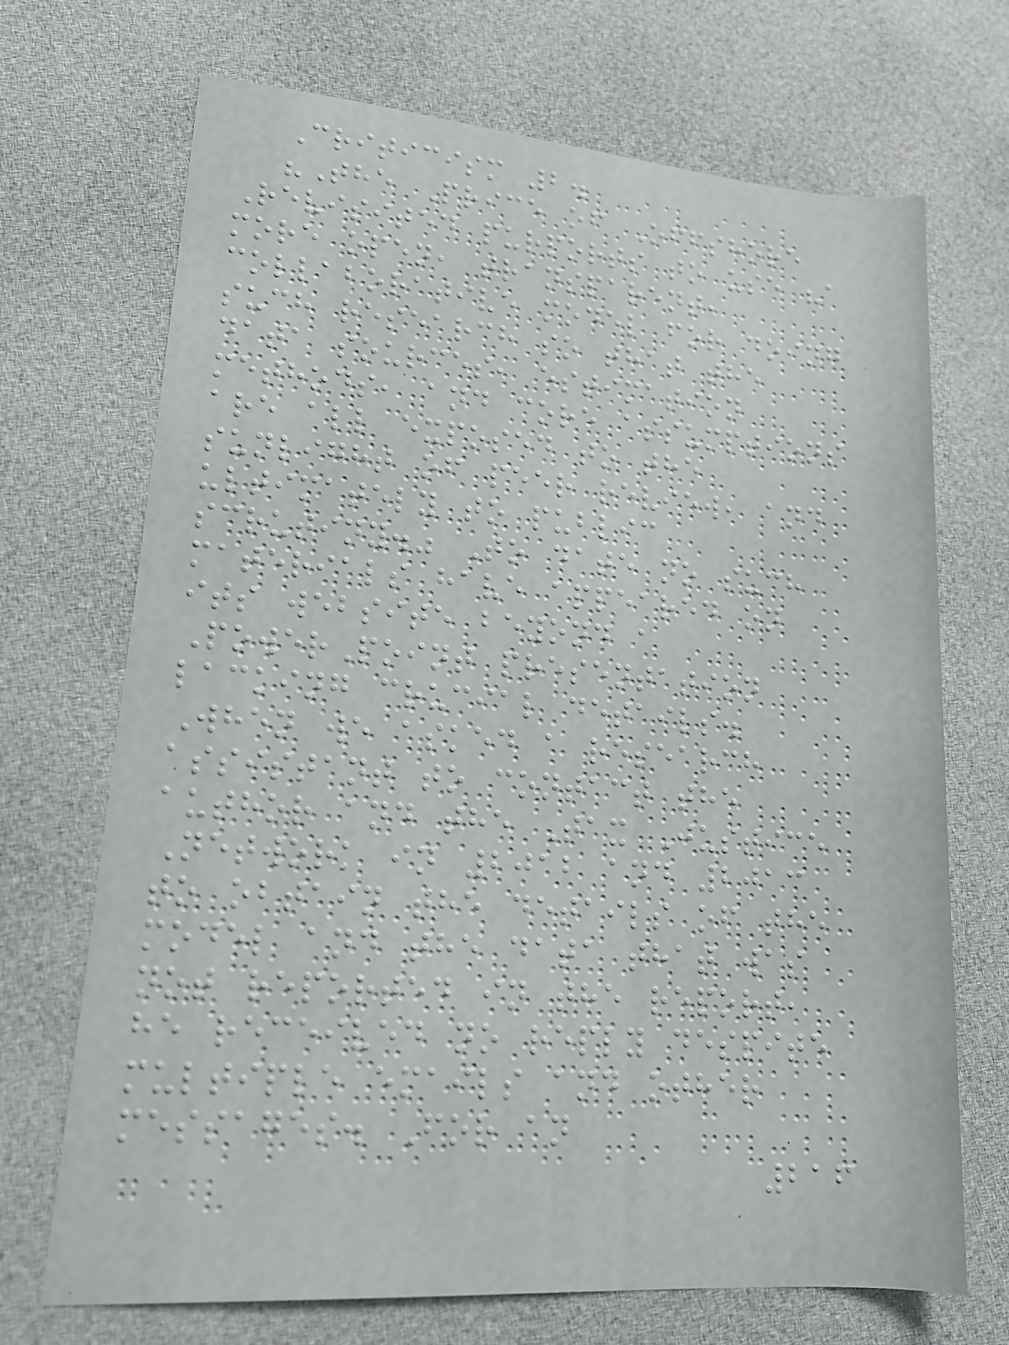Criticism 2.
"The Price of Offshore
Revisited purports to use "a
more open, transparent,
collaborative model for doing
such research so that the
data sources, estimation
methods, and core assumptions
are all exposed to the
sunlight of peer review, and
ultimately to public
scrutiny." To date no such
materials have appeared on
its website beyond a
PowerPoint presentation
lacking crucial details.
When we asked a research
assistant to contact the
author and the Tax Justice
Network in 2012 and 2013
to obtain the details of the
model and the data that was
not reported in the report,
he received no reply despite
multiple emails and other
messages. For an
216
